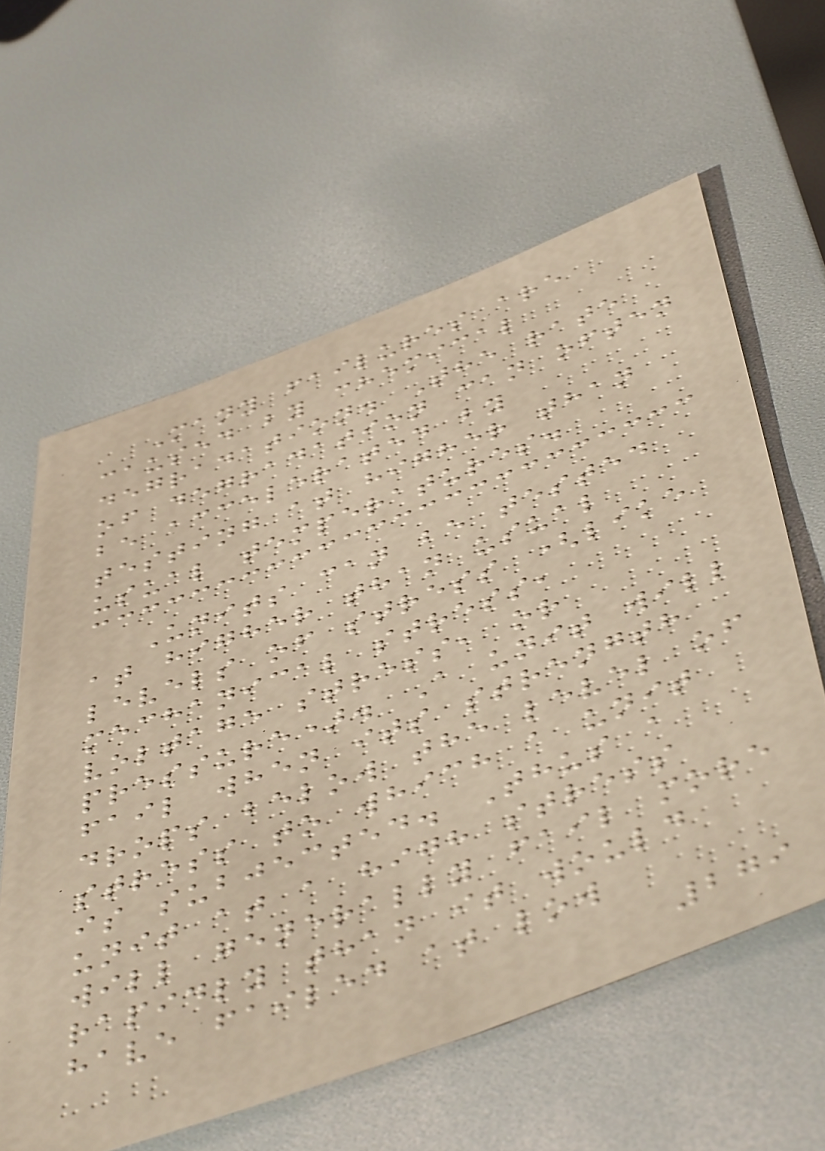Many failures are
caused by chemical
degradation. The rate
of degradation can often
be accelerated by
testing at higher than
usual temperatures.
Units can be tested
at higher than usual
levels of stress (like
mechanical stress,
voltage stress, or
pressure). A unit will
fail when its strength
drops below the level of
stress to which a unit
is subjected. Thus a
unit at a high stress
will generally fail more
rapidly than it would
have failed at low
279
